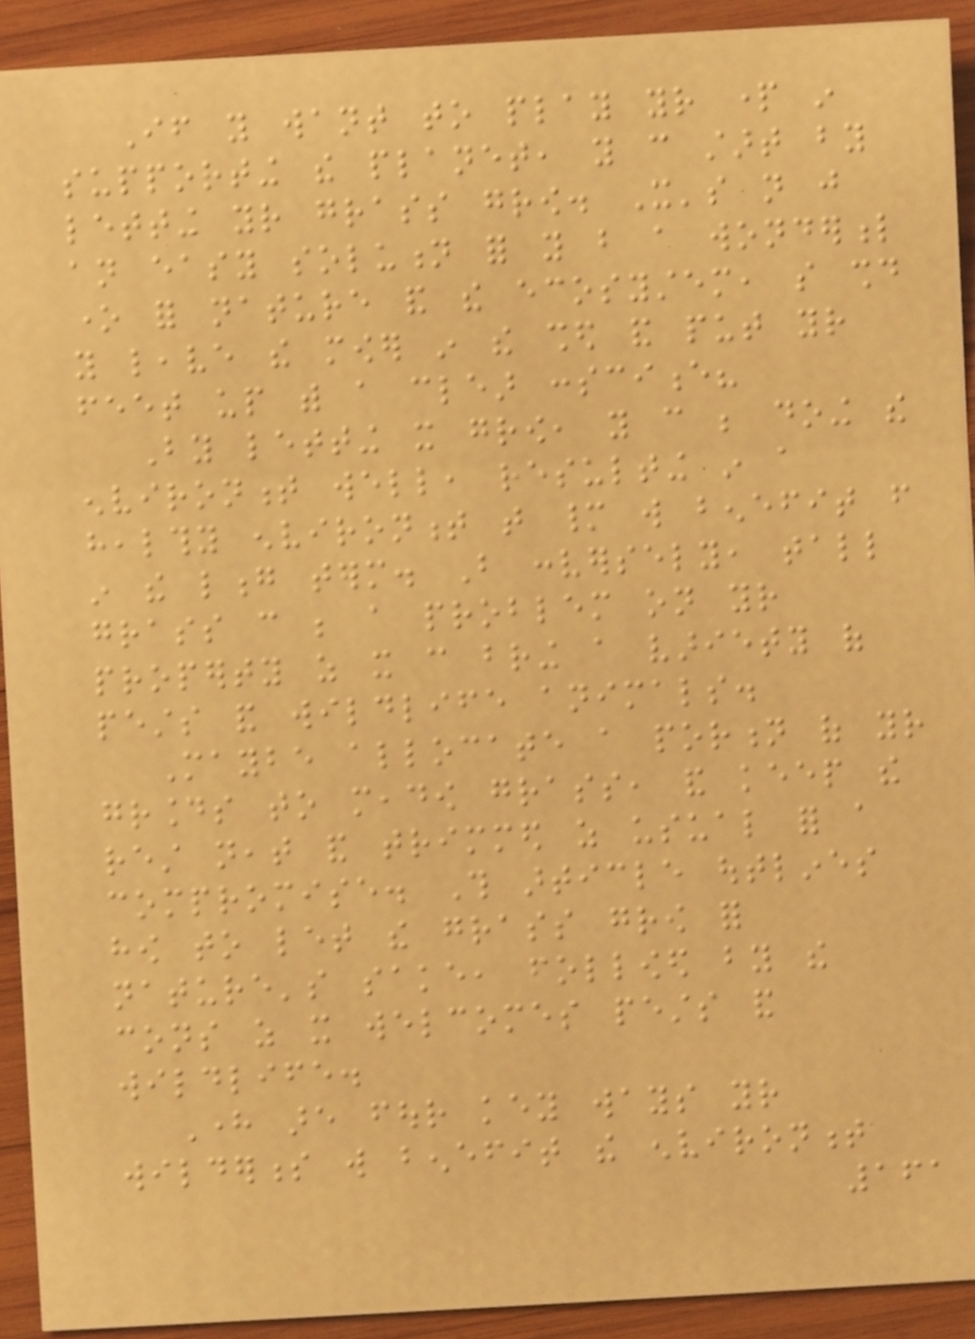If you want to play your part in
supporting the planet, you can start by
letting your grass grow. It's not just
an easy solution for you but a wonderful
one for nature and the ecosystem, so should
you leave the mower in the shed and put your
feet up with a clear conscience?
By letting it grow, you can be doing the
environment well, resulting in a
healthy environment that many will benefit from
in the long term. But conversely, tall
grass can be a problem on your
property as it can bring a variety of
pests and wildlife animals.
Maybe allocate a portion of your
grounds to meadow grass, and keep the
rest neat and trimmed as usual for a
compromise. This article outlines
how to let the grass grow for
nature's sake, followed by the
cons as it welcomes pests and
wildlife.
Here are four key ways your
wilderness will benefit the environment
161
